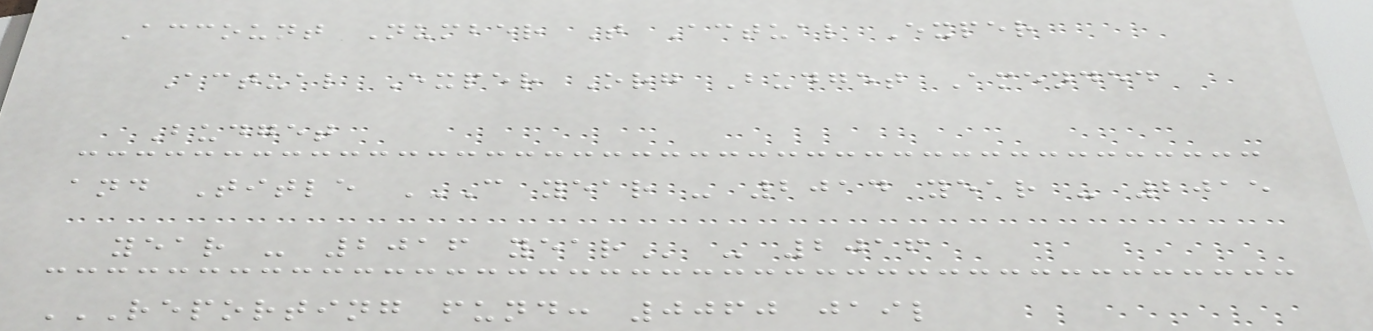Account Number T Actual Exper
Actual Exper Org Budget Amended
Budget
and Title C YEAR - 2014 YEAR - 2015
YEAR - 2016 YEAR - 2016
REPORTING FUND: 0060 JAIL
